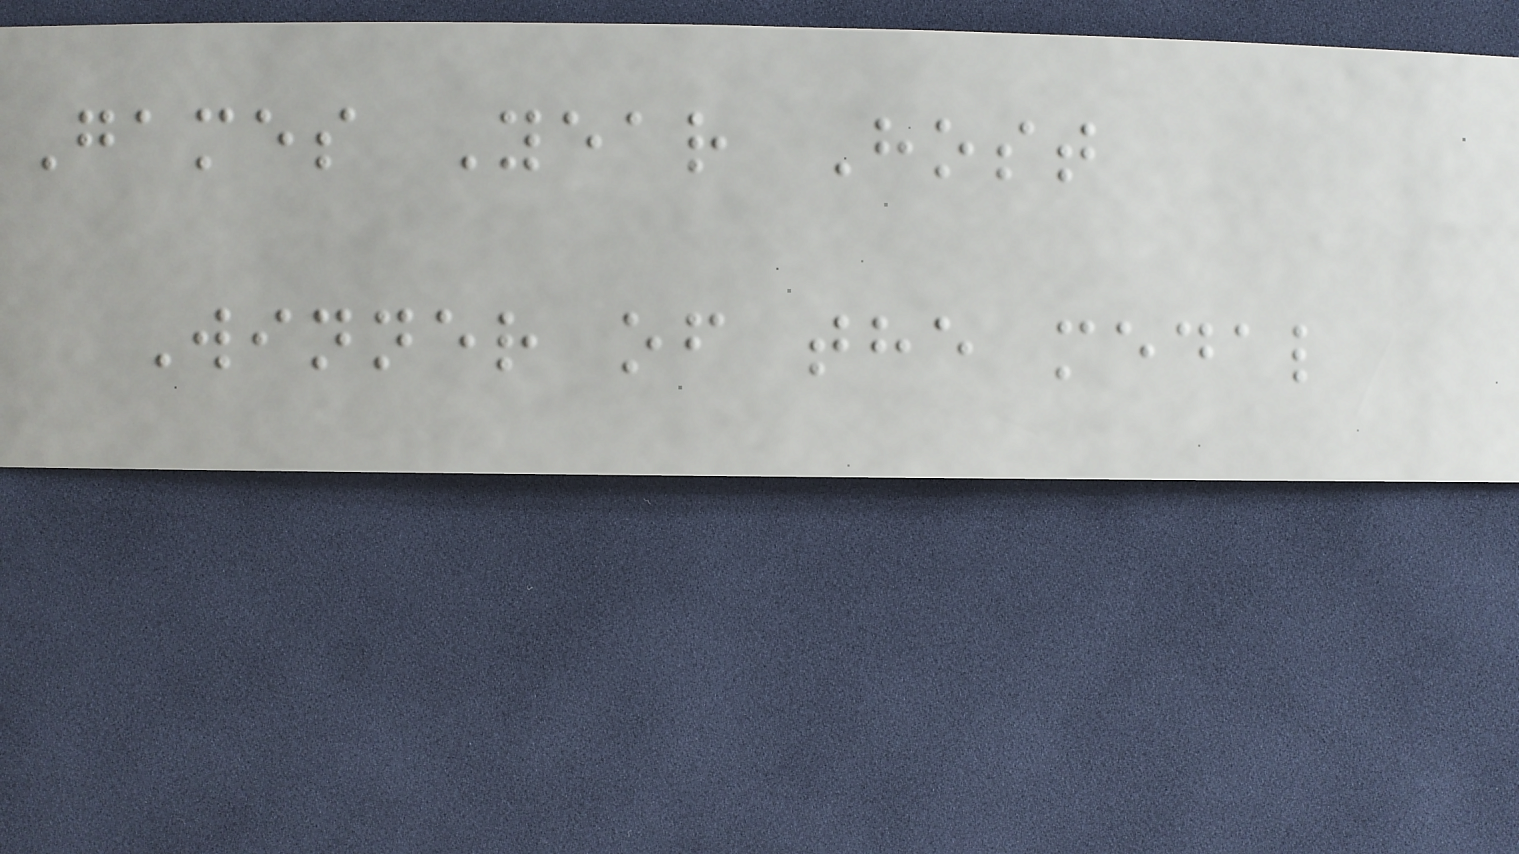Games Year Host
Winner of the medal
